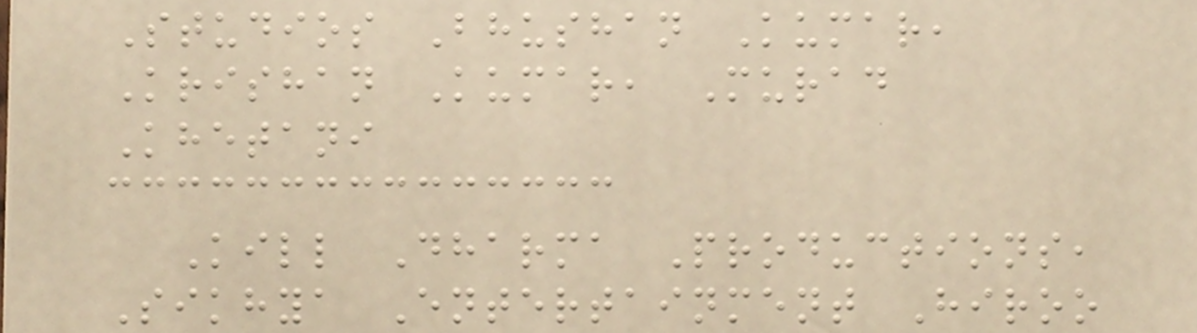Studios Bhushan Kumar,
Krishan Kumar, Murad
Khetani
Kill Dharma Productions,
Sikhya Entertainment Hiroo
